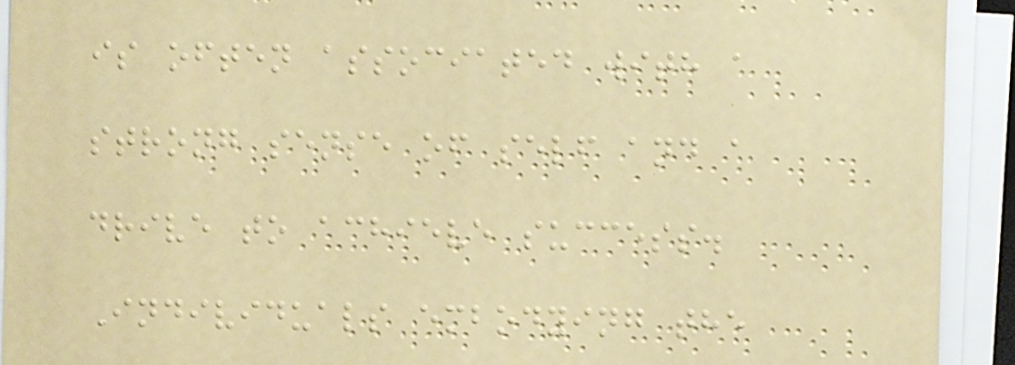is often associated with a
strong sense of self and a
drive to achieve success.
Individuals embodying the
